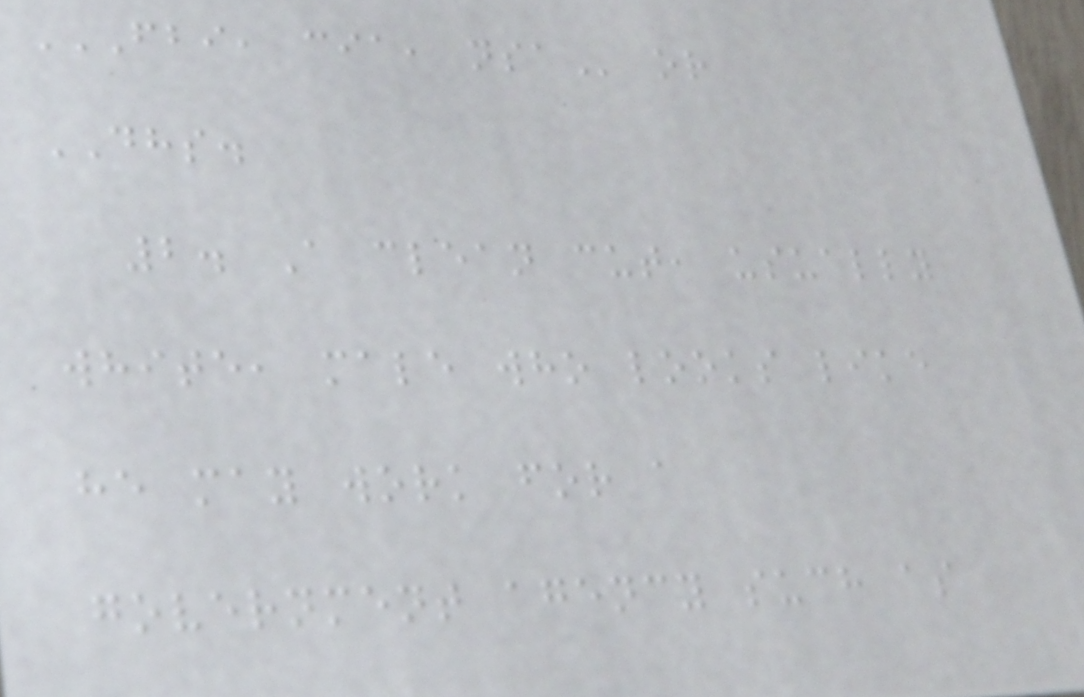FBI, CIA, NSA or
DHS.
2. A clean cut, usually
white, male who looks like
he may work for a
government agency such as
